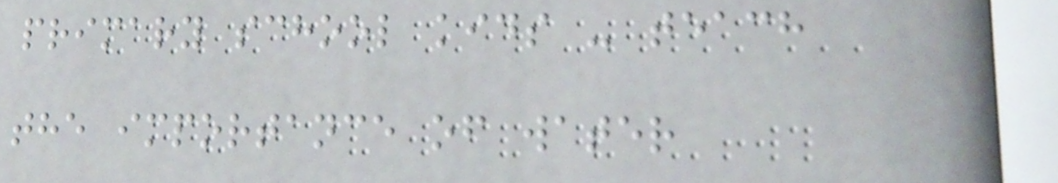primary school kids - teach
the importance of water
